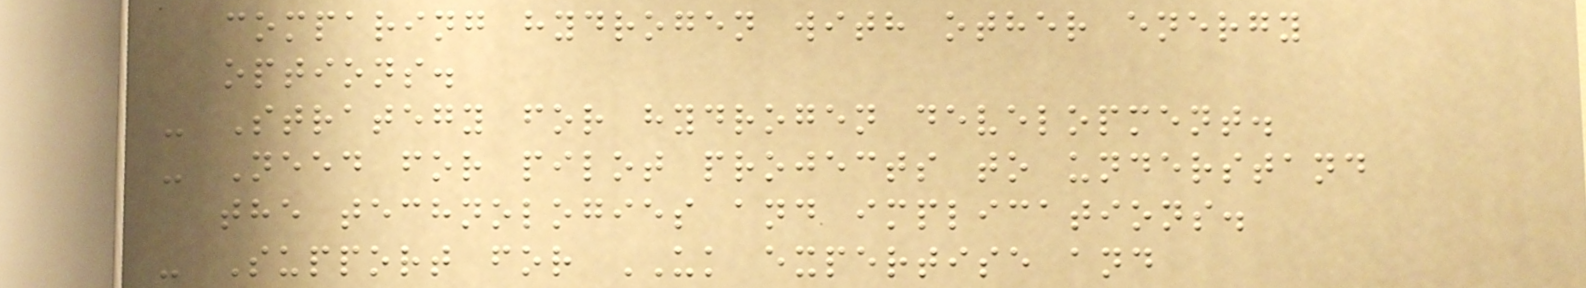comparing hydrogen with other energy
options.
- Strategy for hydrogen development.
- Need for pilot projects to understand
the technologies and implications.
- Support for UK expertise and
